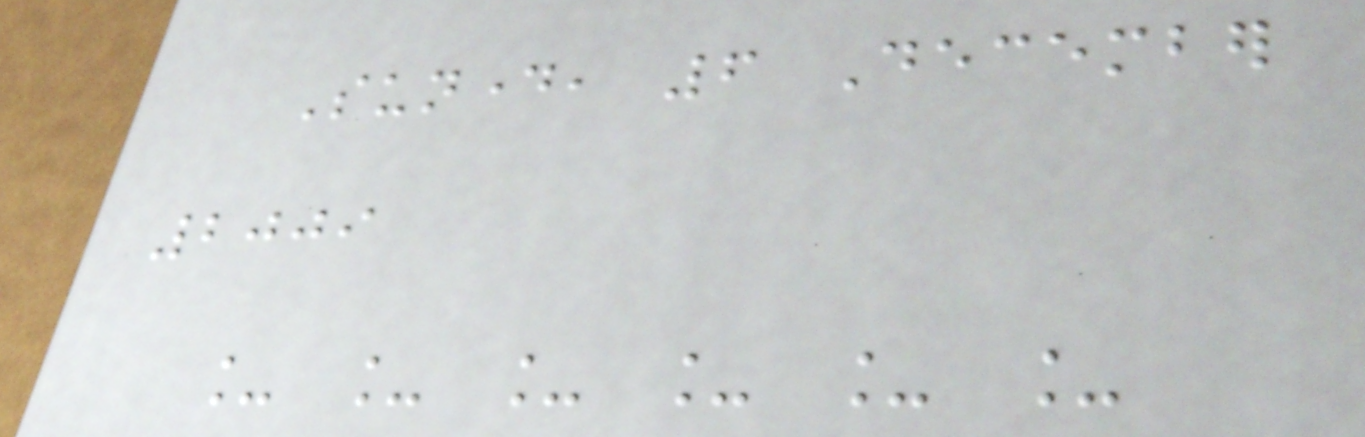Sunday, 6 December
2009
_ _ _ _ _ _
